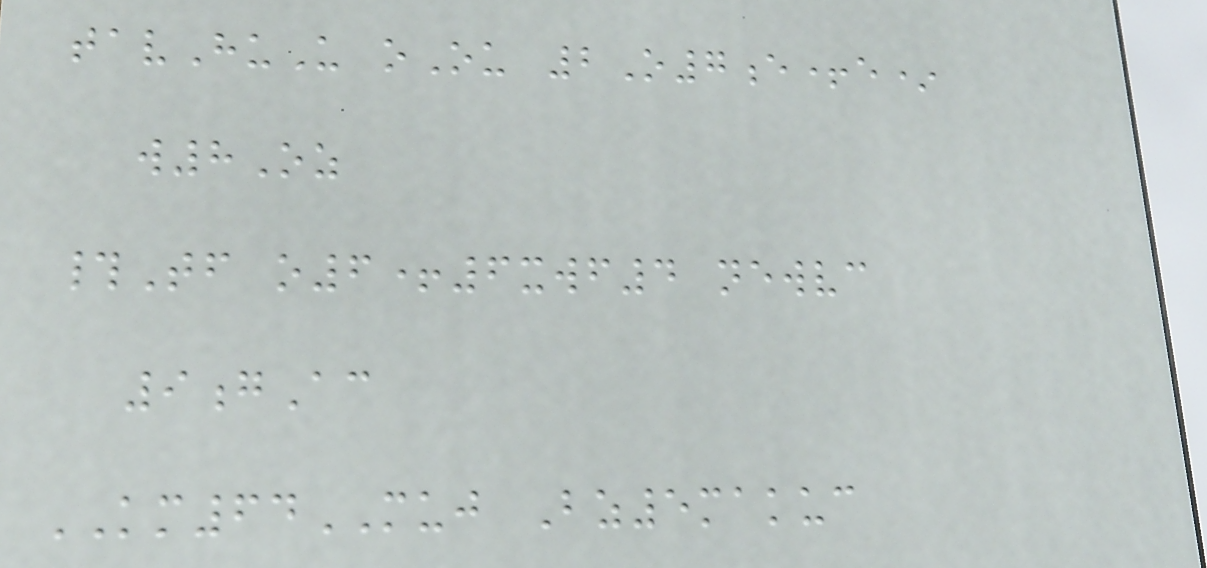tavHuU oOu 2O7e+e*
w8Oz
#Tf o6+6xwf4 newvc
9gAc
KM64MUJ Bz5makuc
